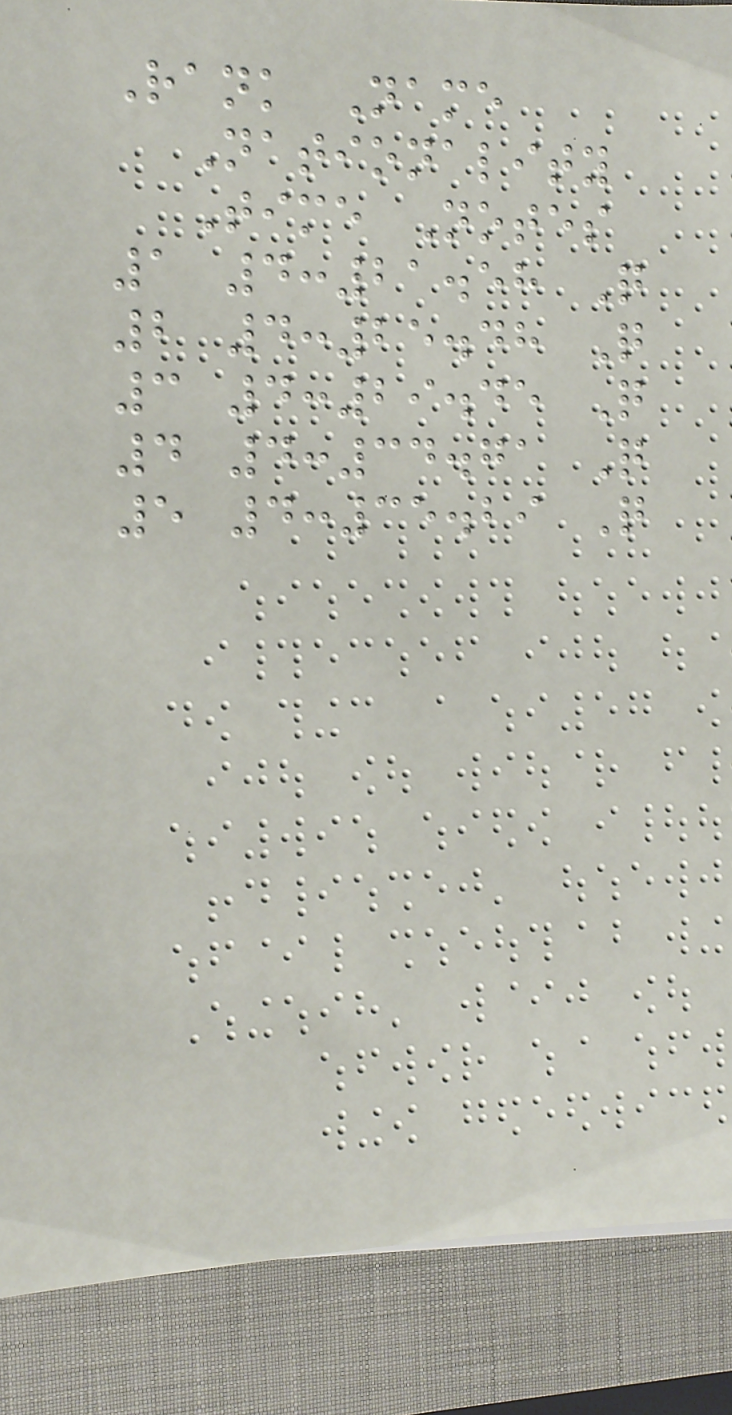Rank Name
Nationality
Time Notes
1 4:21.58 Q
2 4:25.48 Q
3 4:29.45 Q
4 4:34.71 Q
5 4:35.29 Q
